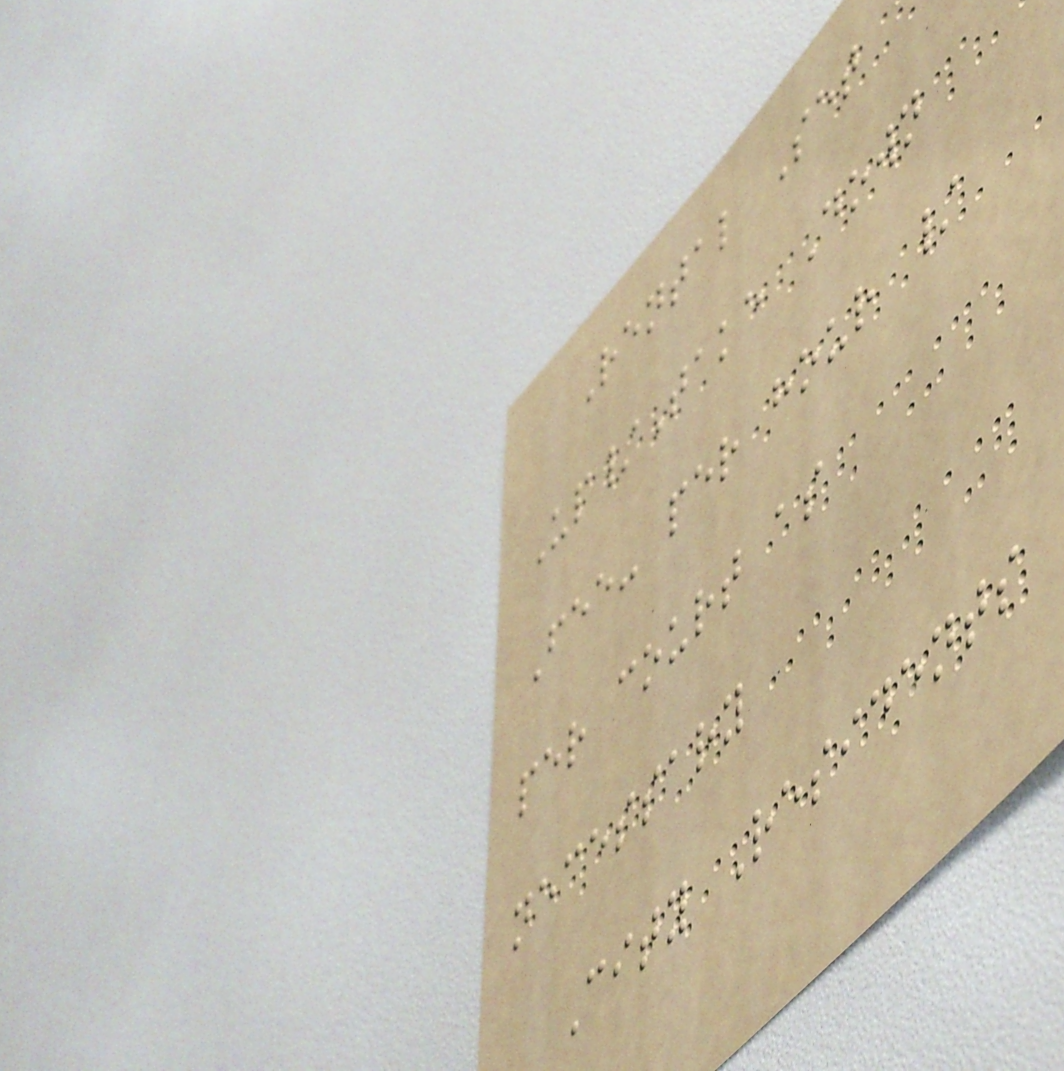Rental Set
Up/Take Down
Fee- per hour /
per court as
necessary
City Residents
